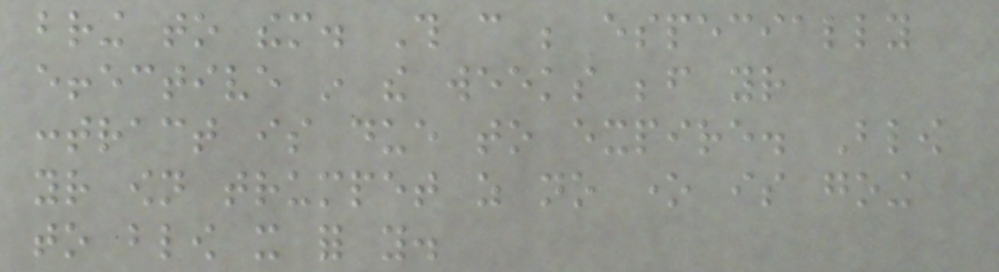bring to them. This can be especially
effective in the weeks before your
contract is due to expire. Blow
your own trumpet as no one is going
to blow it for you.
